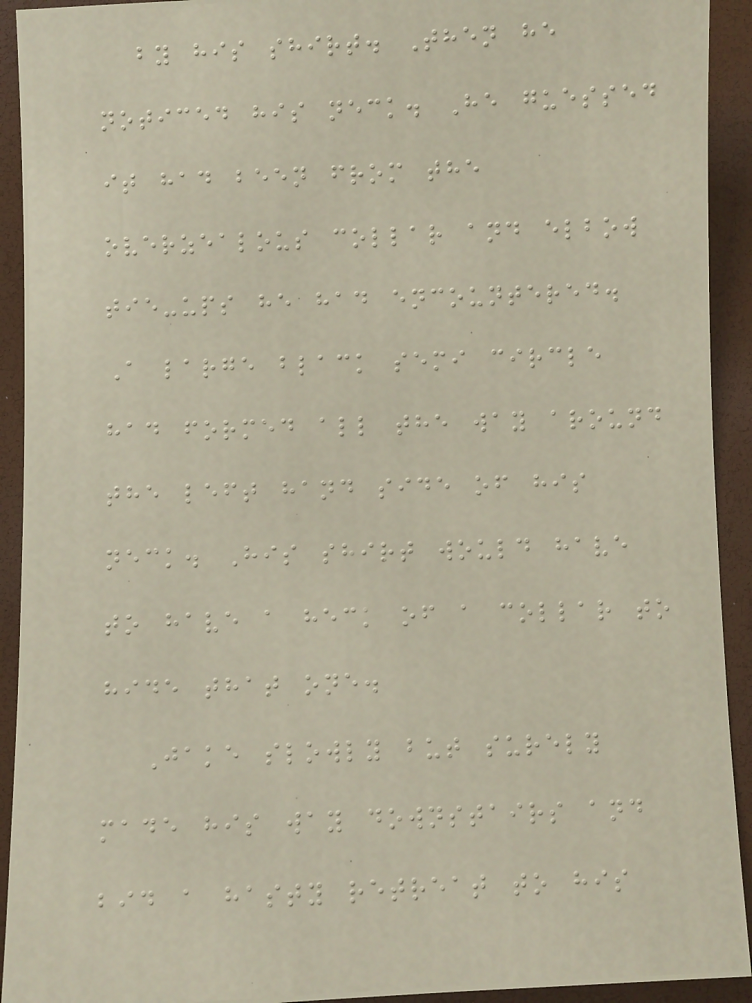by his shirt. Then he
noticed his neck. He guessed
it had been from the
overzealous collar and elbow
tie-ups he had encountered.
A large black semi circle
had formed all the way around
the left hand side of his
neck. His shirt would have
to have a heck of a collar to
hide that one.
Jake slowly but surely
made his way downstairs and
bid a hasty retreat to his
